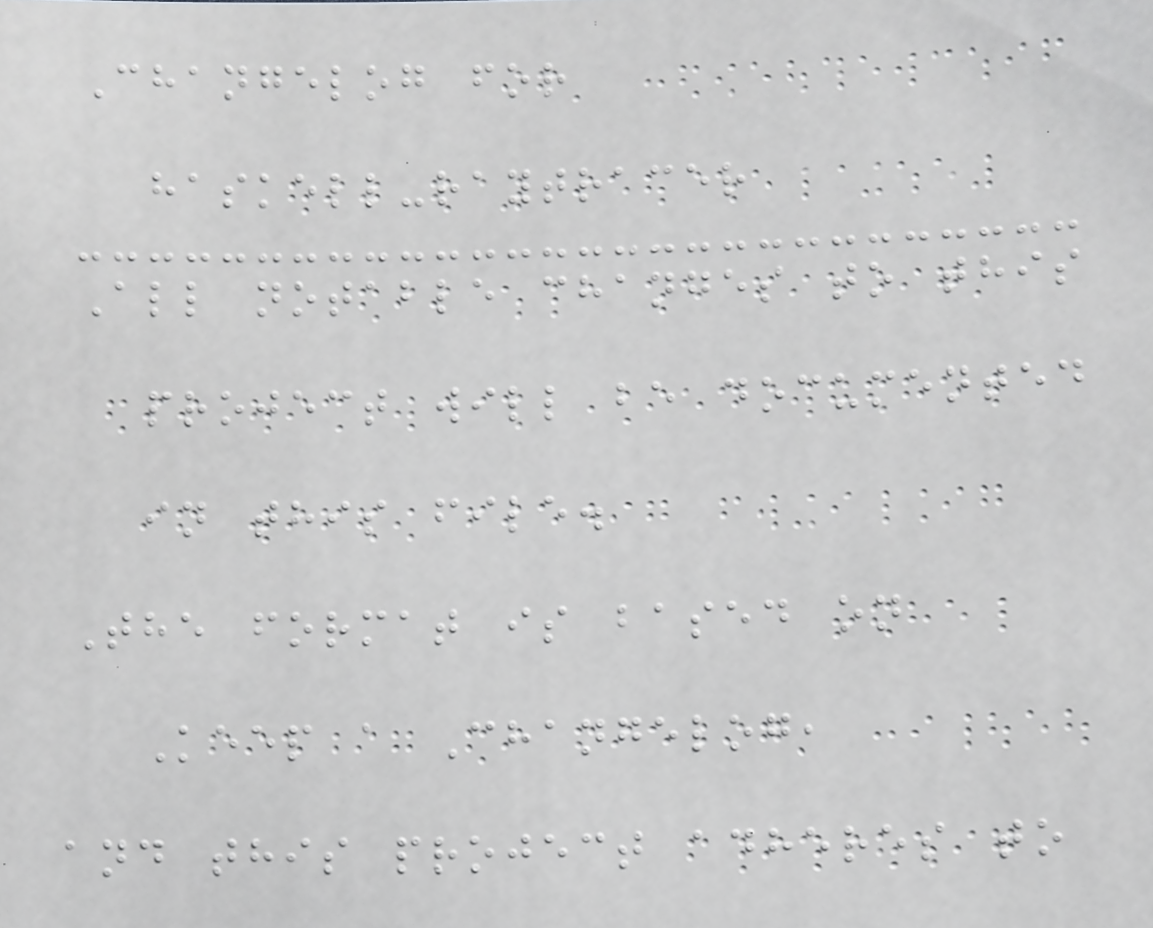Changelog for
haskell-raytracer
All notable changes to this
project will be documented
in this file.
The format is based on
Keep a Changelog,
and this project adheres to
